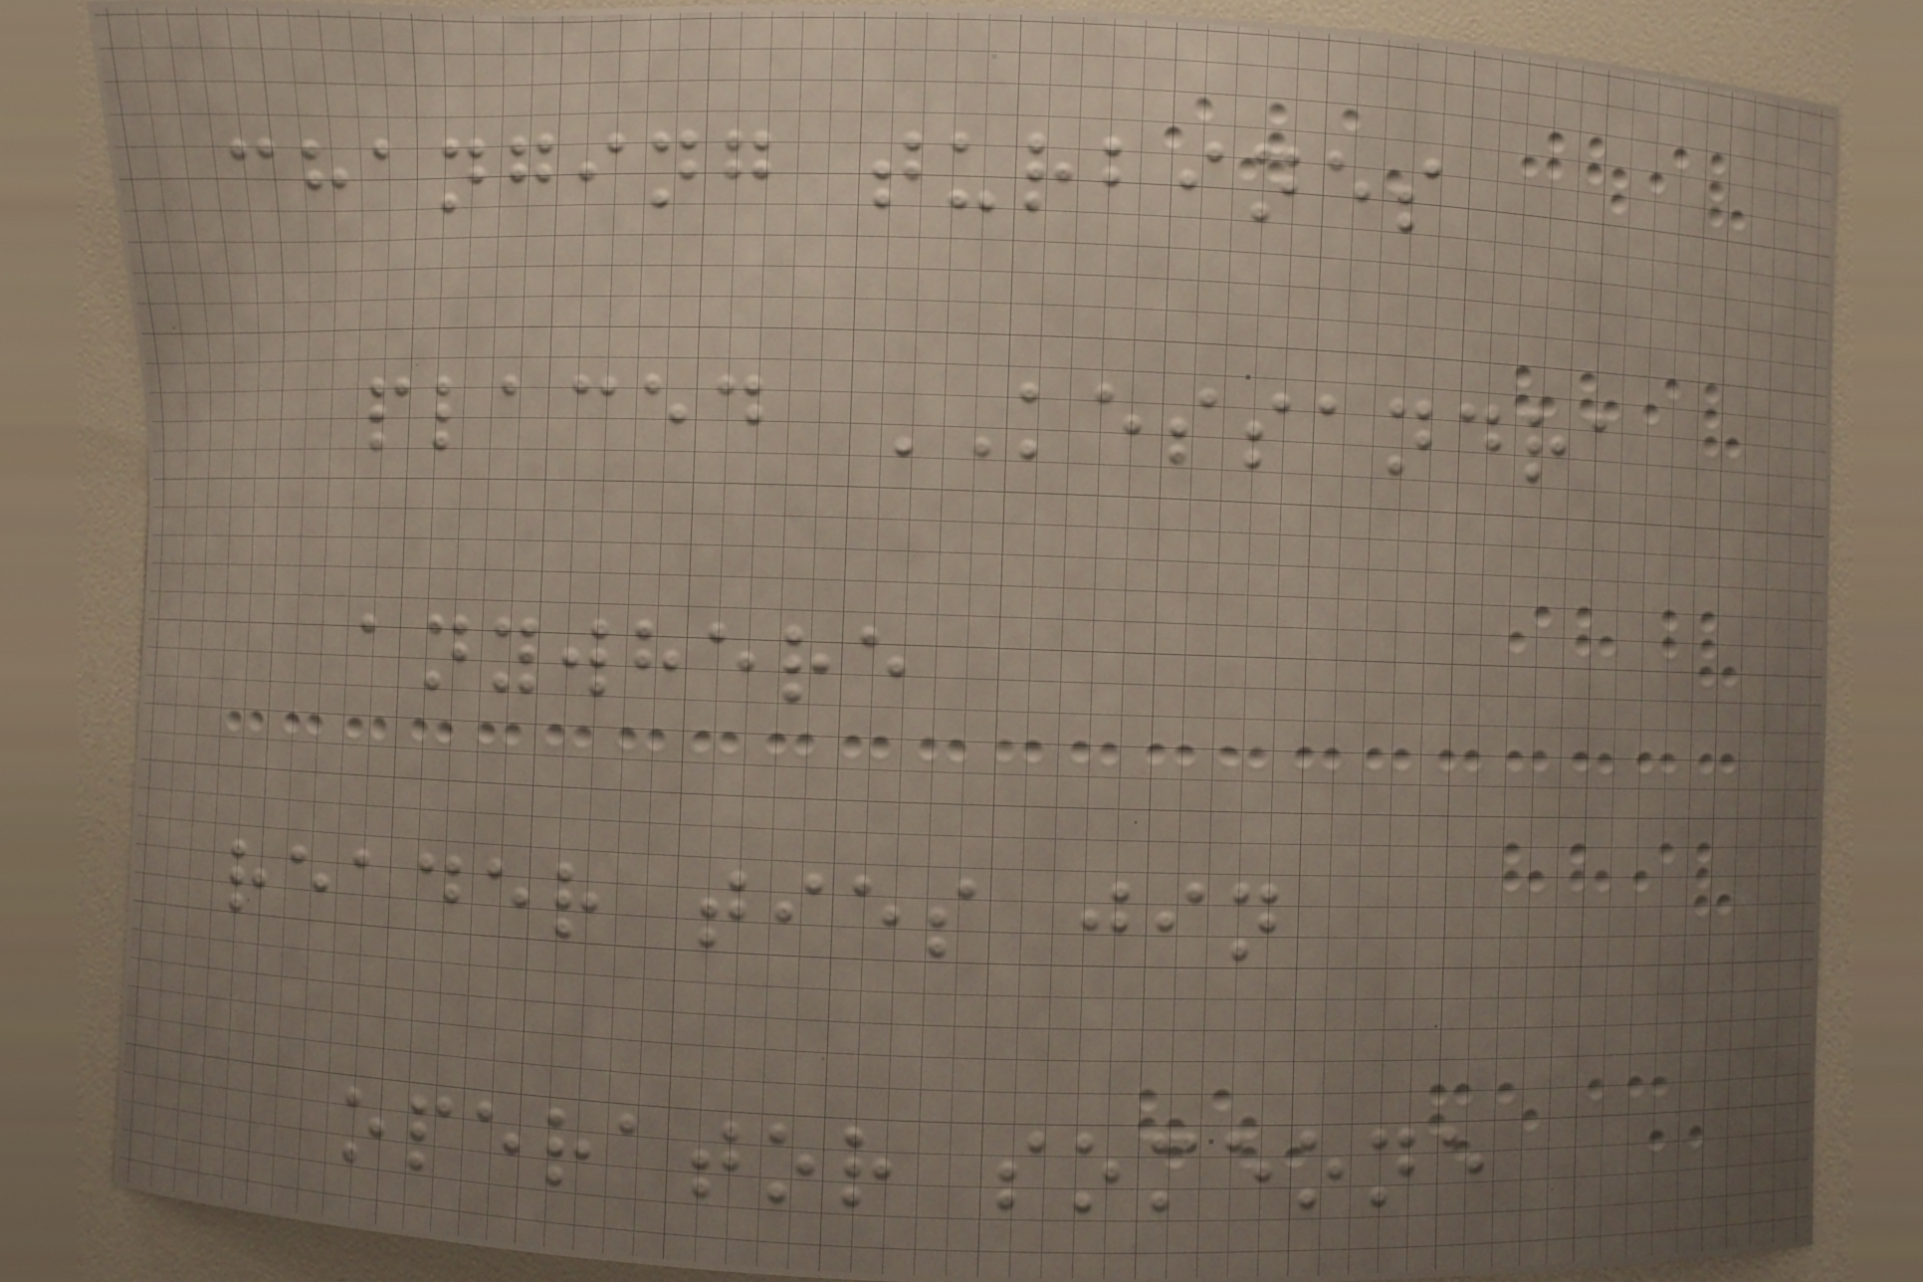changing turbines
placed KESSANDRA
anywhere
reader ties jin
operator someone
